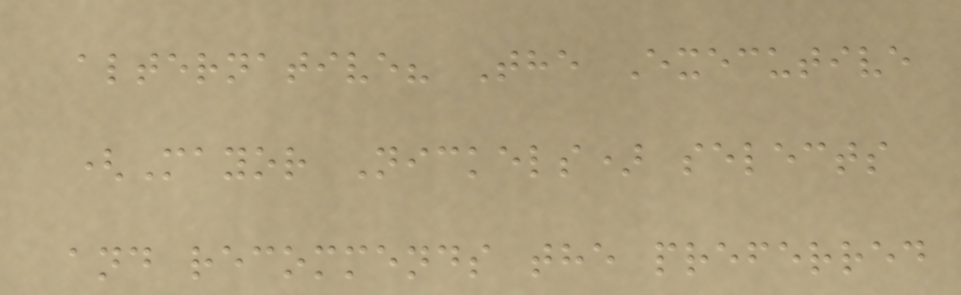alternative? The Executive
(Mayor Nickels) selects
and recommends the preferred
